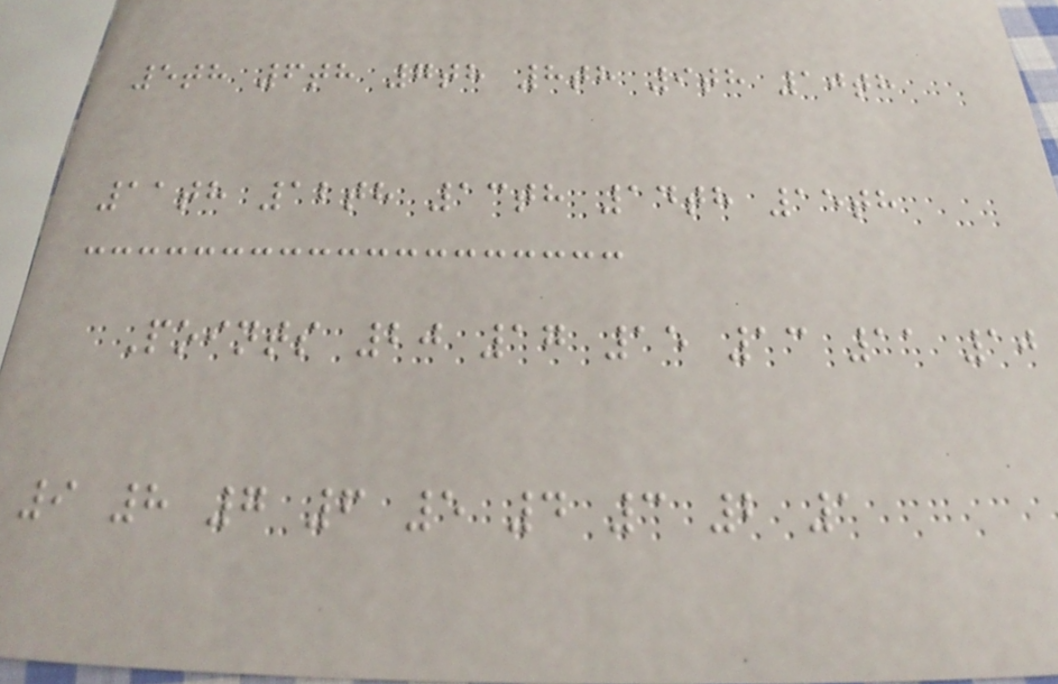5th 6th 7th 8th 9th 10th
11th 12th 13th 14th 15th
Points 20 17 15 13 11 10
9 8 7 6 5 4 3 2 1
